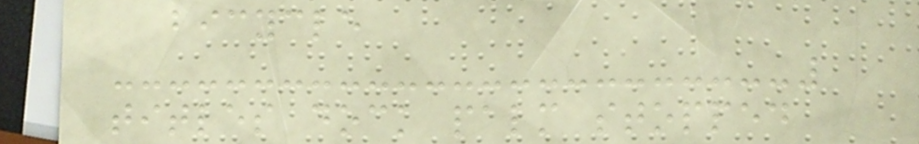bicycle
titles dock palm stopped
